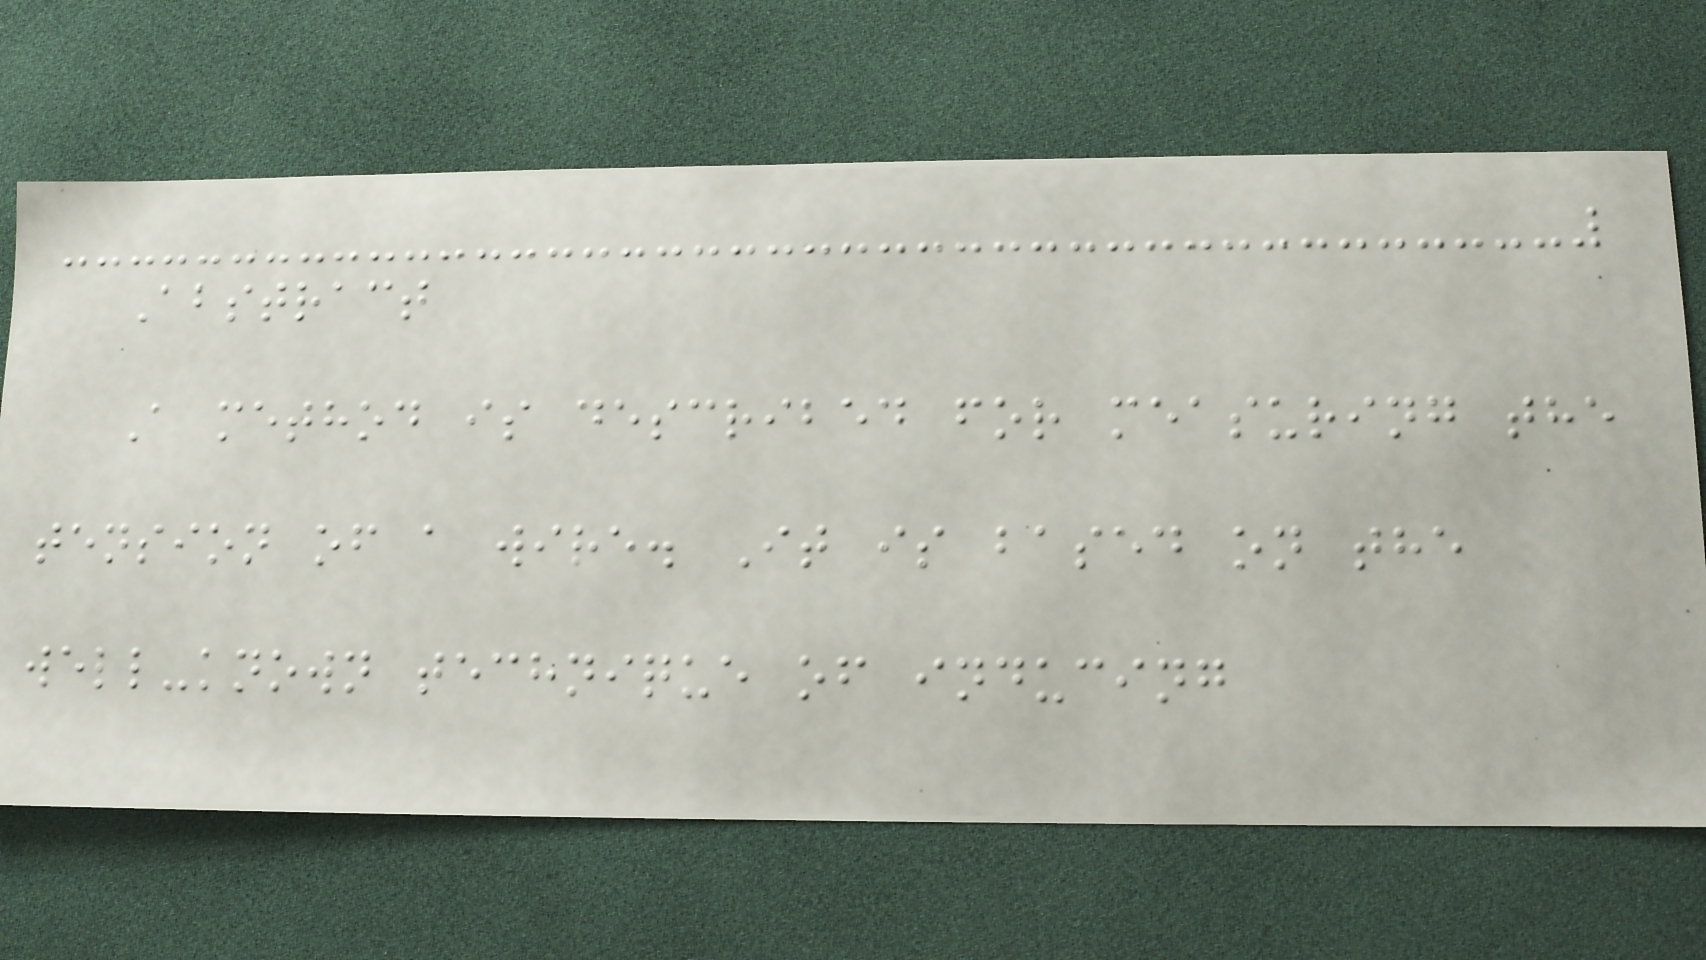Abstract
A method is described for measuring the
tension of a wire. It is based on the
well-known technique of inducing
